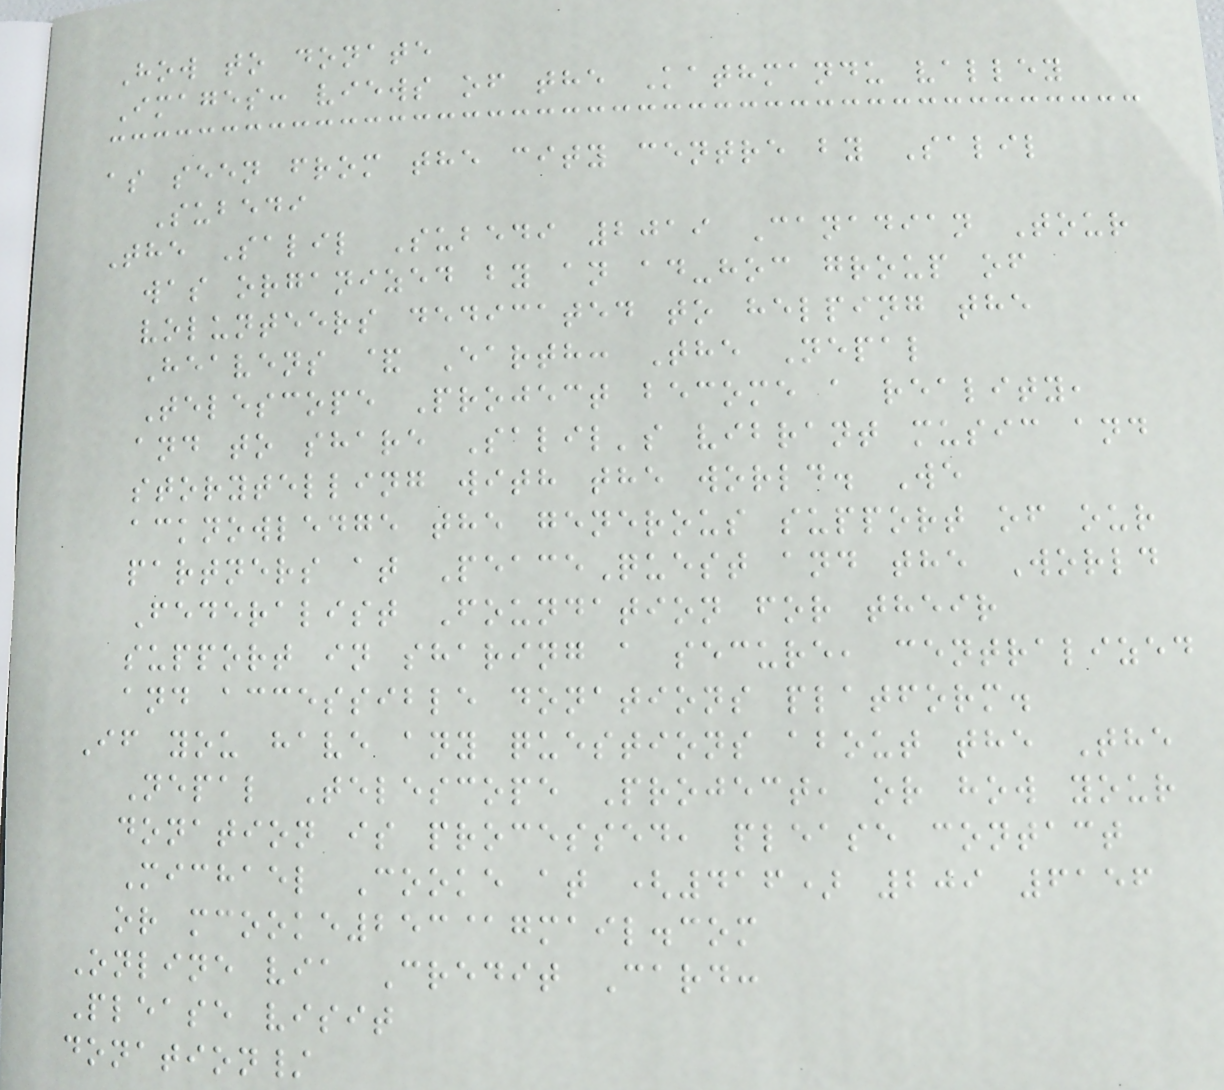How to donate
Images: views of the Kathmandu valley
as seen from the city centre by Salil
Subedi
The Salil Subedi 2019 Canadian Tour
was organized by an ad-hoc group of
volunteers dedicated to helping the
Heavens & Earth: The Nepal
Telescope Project become a reality,
and to share Salil's vibrant music and
storytelling with the world. We
acknowledge the generous support of our
partners at PeaceQuest and the World
Federalist Foundation for their
support in sharing a secure, centralized
and accessible donations platform.
If you have any questions about the The
Nepal Telescope Project, or how your
donation is processed, please contact
Michael Cooke at (416) 209 6156
or mcooke253@gmail.com
Online via Credit Card:
Please visit
donation/
